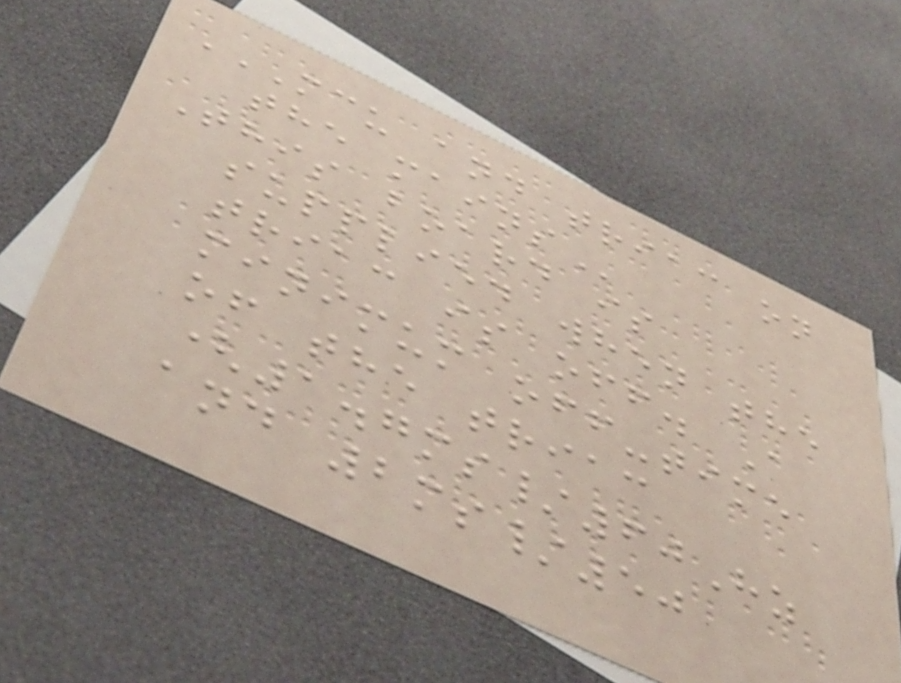MCU AND TRIAC ON
THE MAINS
This board is
supplied when the
triac is off. A
minimum off-time
of the triac
(1.7ms/60Hz
and 2ms/50
